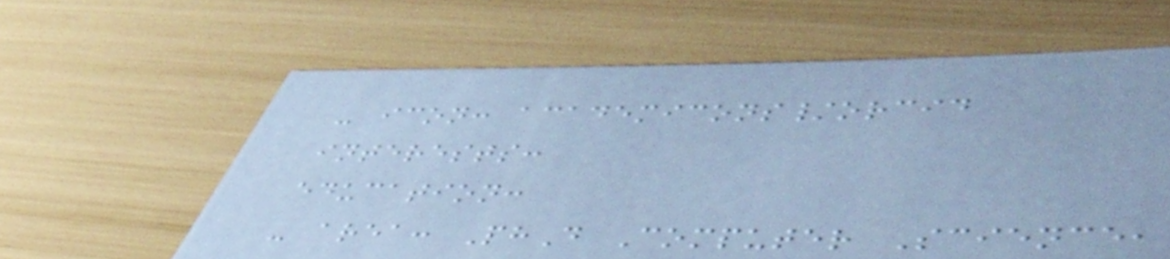- icon: academicons/orcid
interests:
education:
- area: PhD Computer Science,
